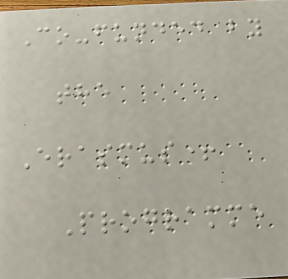Co-funded by
the
Erasmus+
Programme
